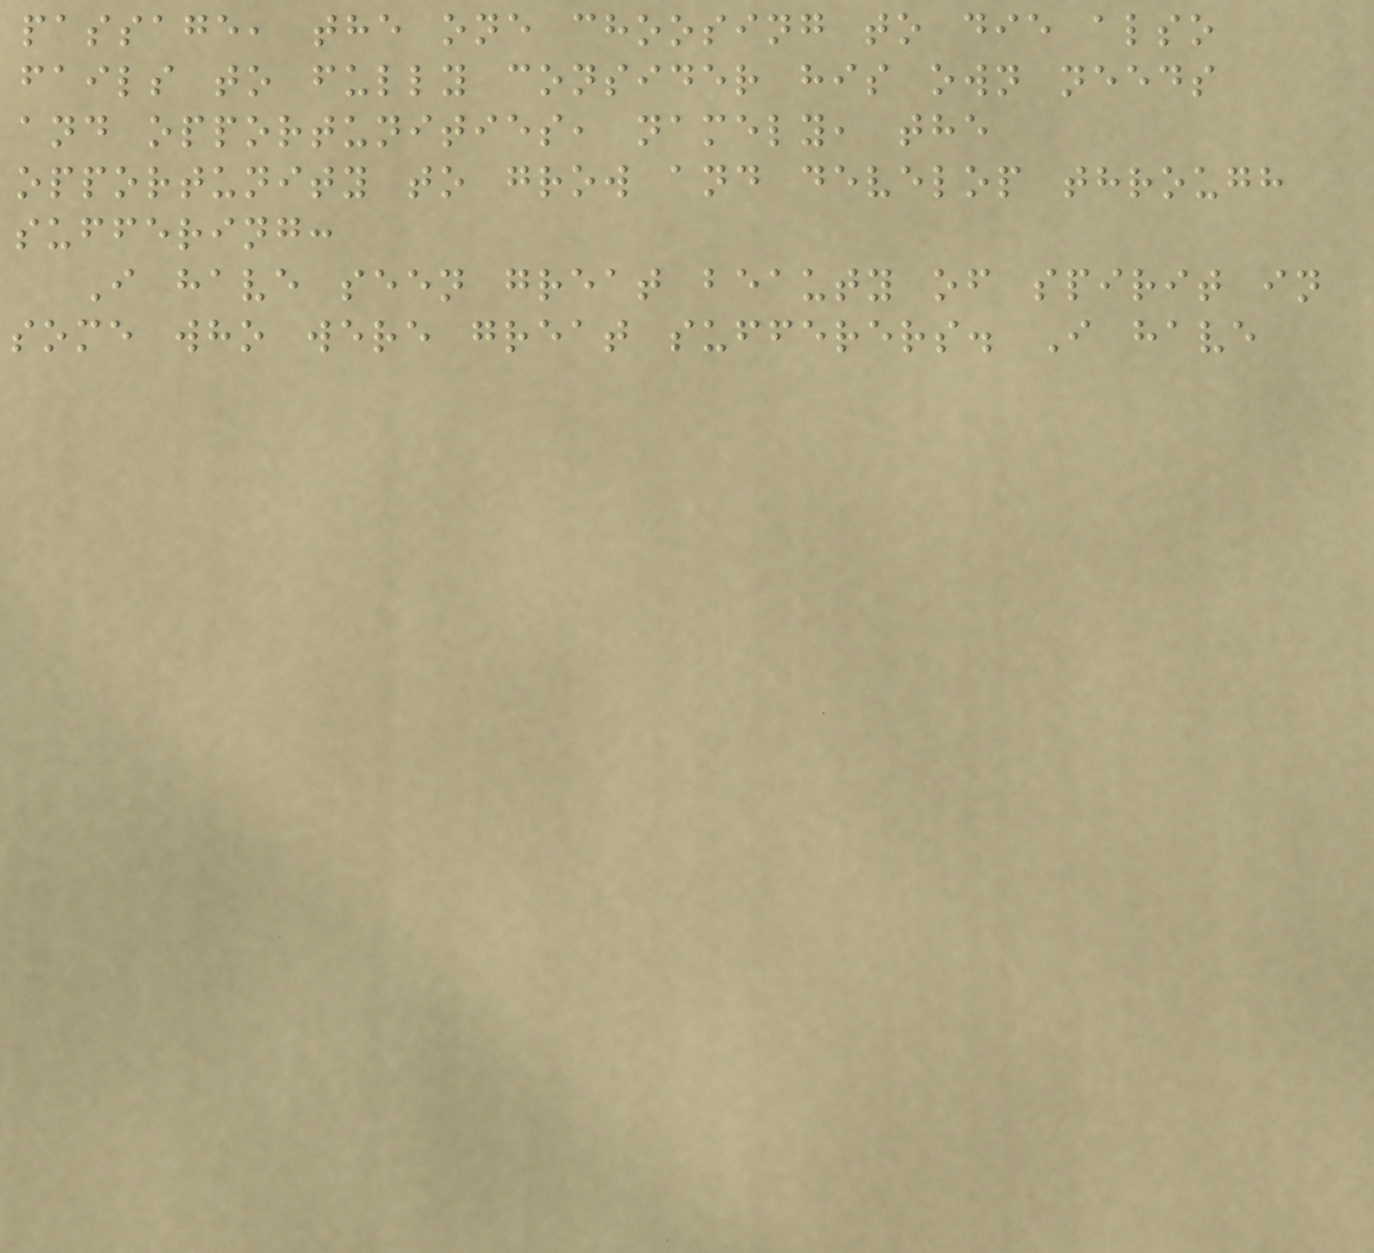passage, the one choosing to die also
fails to fully consider his own needs
and opportunities, namely, the
opportunity to grow and develop through
suffering:
I have seen great beauty of spirit in
some who were great sufferers. I have
